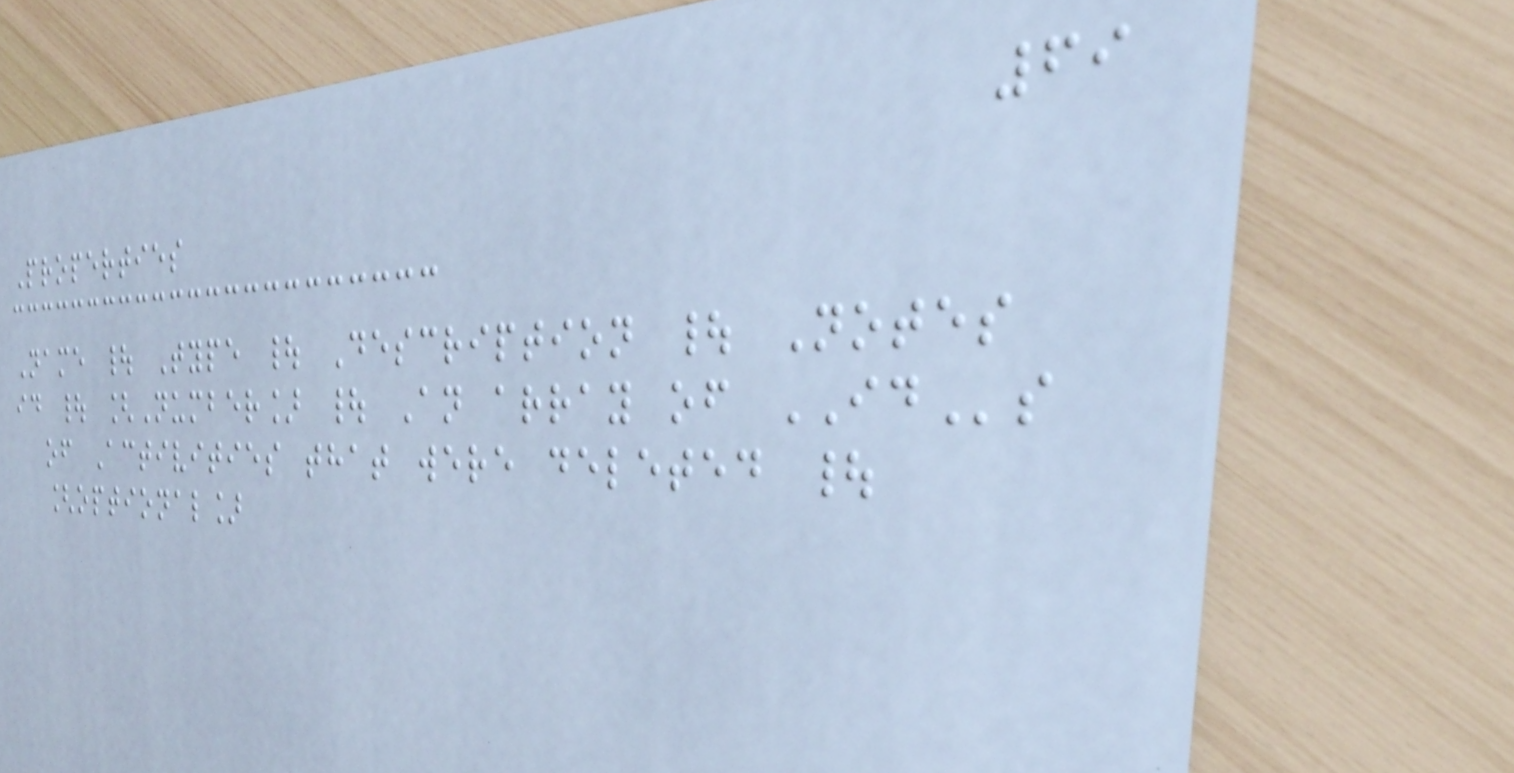69
Properties
Name | Type | Description | Notes
id | [Number] | An array of IDs
of Activities that were deleted |
[optional]
